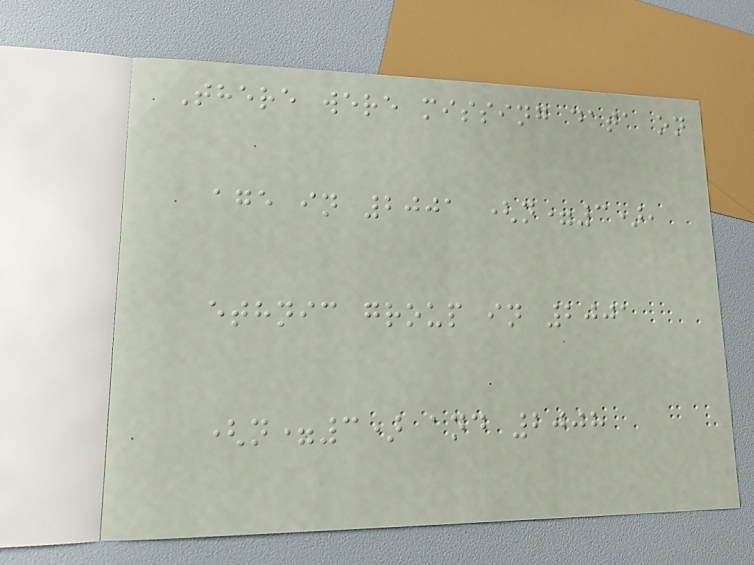There were missing data on
age in 2001 (n=3),
ethnic group in 2001
(n=3) and 2008
